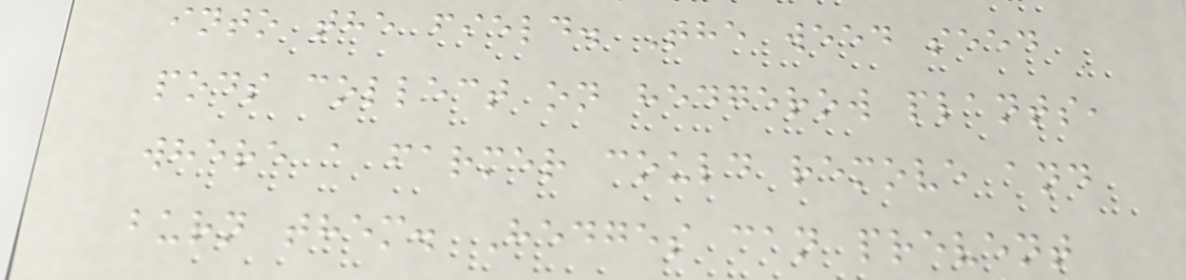into the field. The weed seed
pods collect on hedgerow plants,
where a farmer could remove and
burn them. Hedges can prevent
